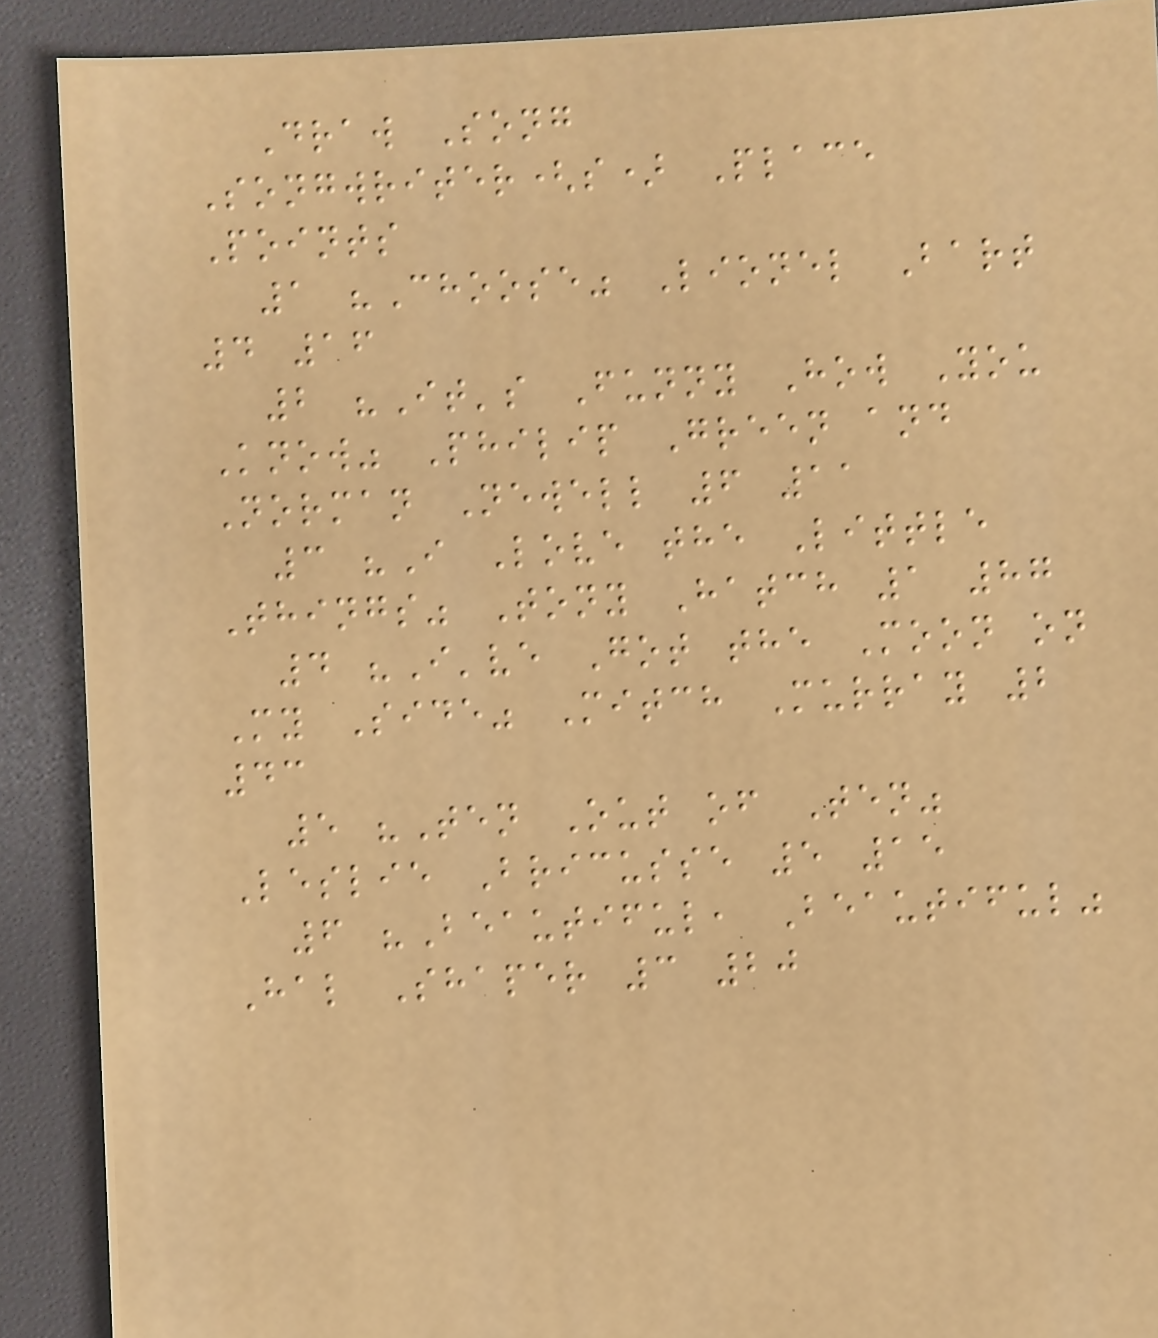Draw Song
Songwriter(s) Place
Points
1 "Choose" Lionel Bart
4 16
2 "It's Funny How You
Know" Philip Green and
Norman Newell 6 11
3 "I Love the Little
Things" Tony Hatch 1 87
4 "I've Got the Moon on
My Side" Mitch Murray 2
43
5 "Ten Out of Ten"
Leslie Bricusse 5 15
6 "Beautiful, Beautiful"
Hal Shaper 3 20
